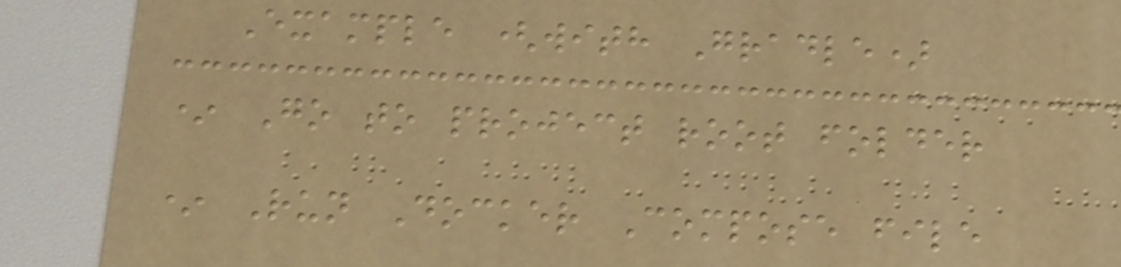Example (with Gradle)
* Go to project root folder
* Run Docker Compose file
